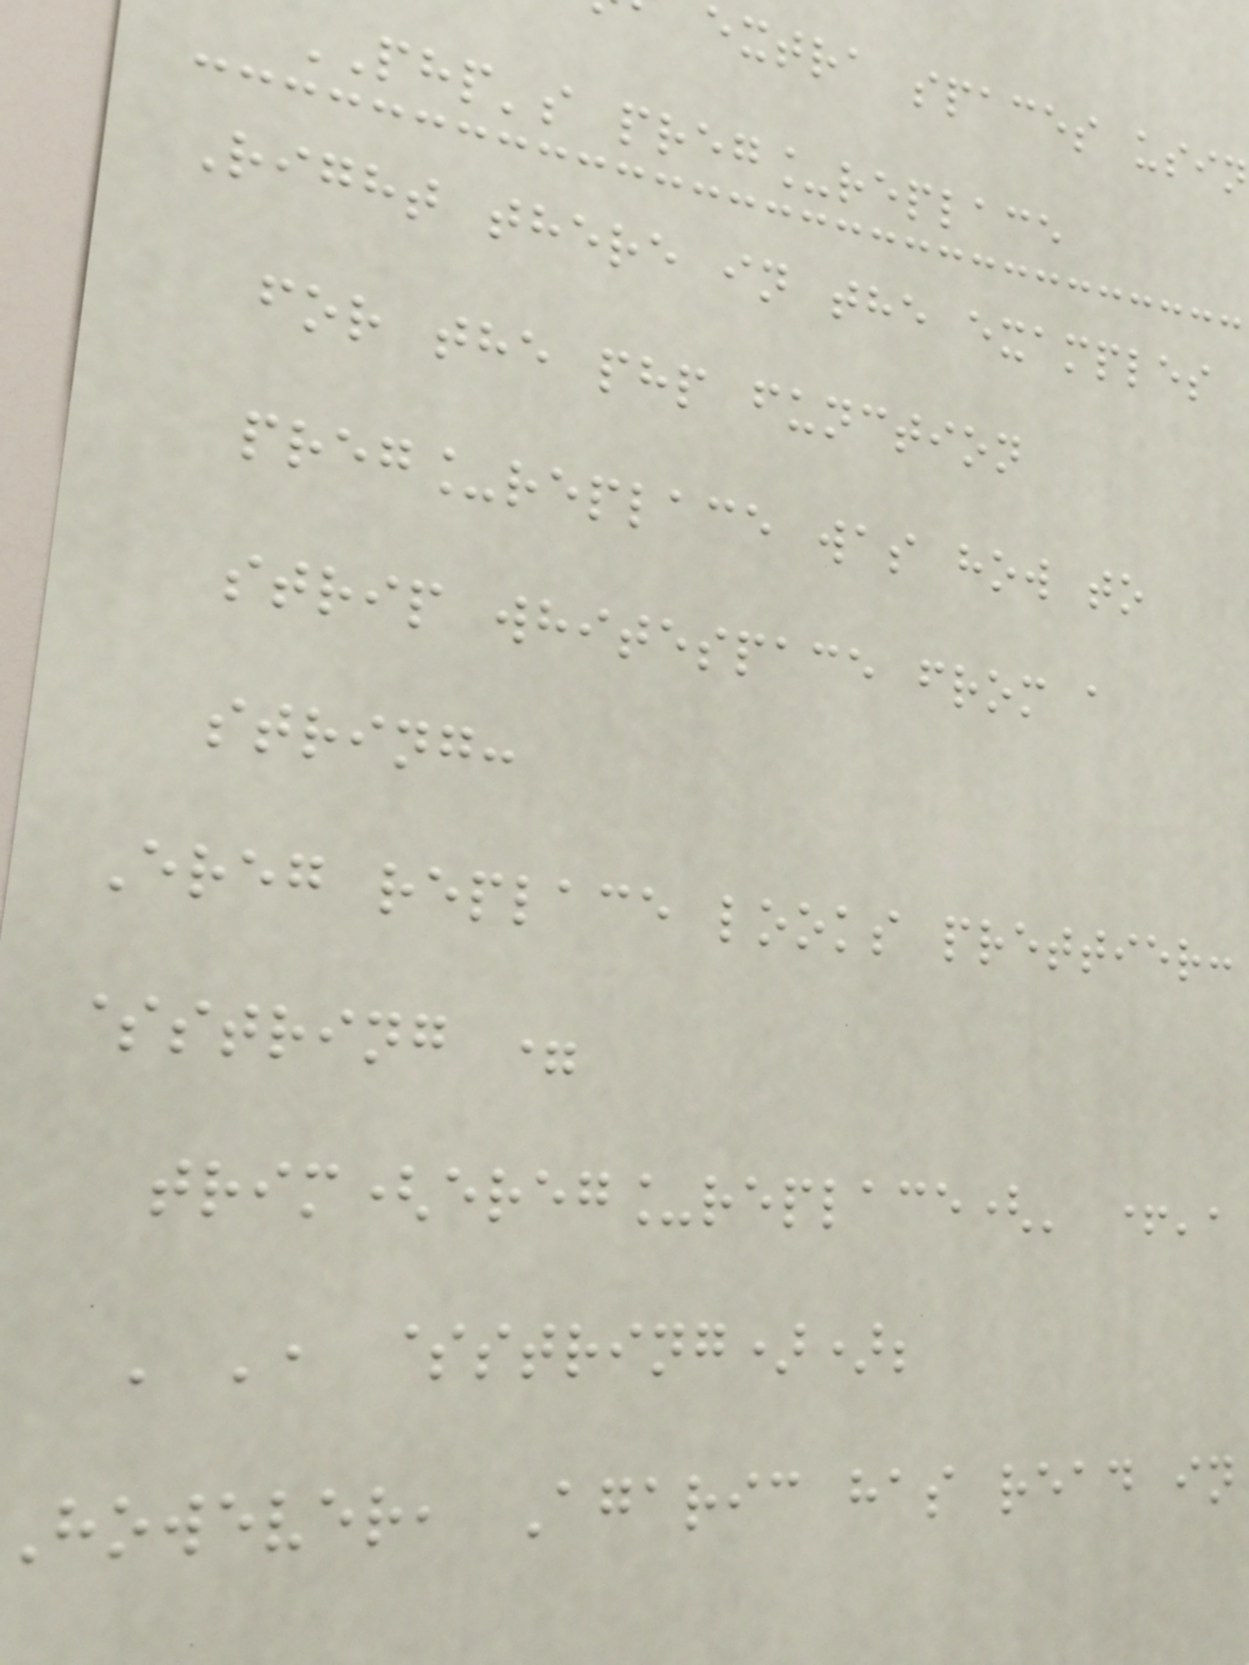extra spaces usin
PHP's preg_replace
Right there in the examples
for the php function
preg_replace was how to
strip whitespace from a
string:
Ereg replace looks prettier:
$string =
trim(ereg_replace(' +',
' ', $string));
however, Agaric has read in
